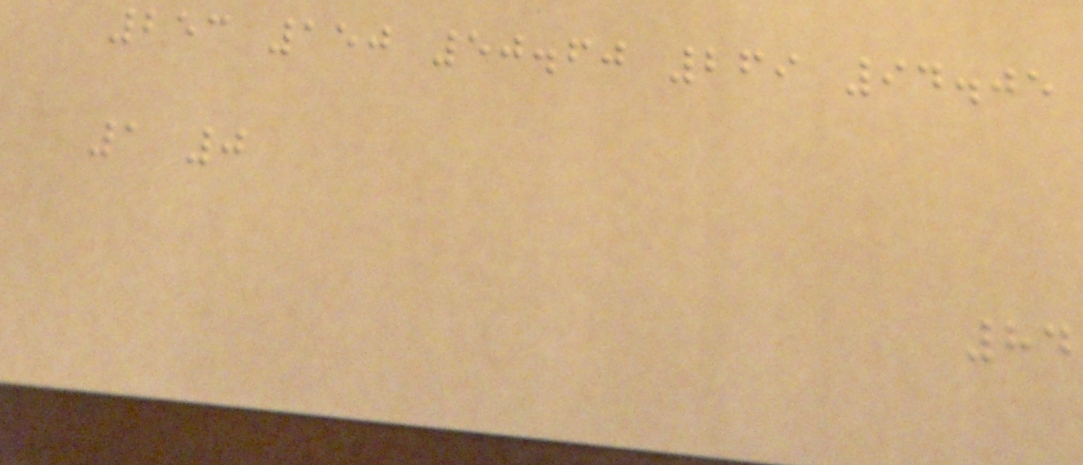253 150 50.60 269 94.05
1 0
84
